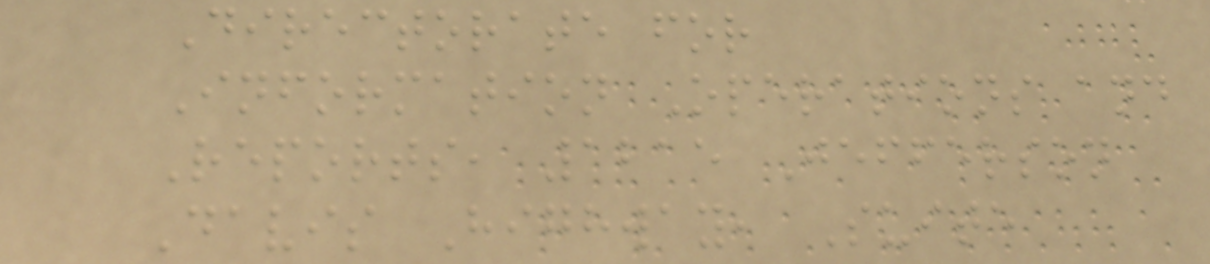Directorate for
Information Operations and
Reports, 1215 Jefferson
Davis Highway, Suite
